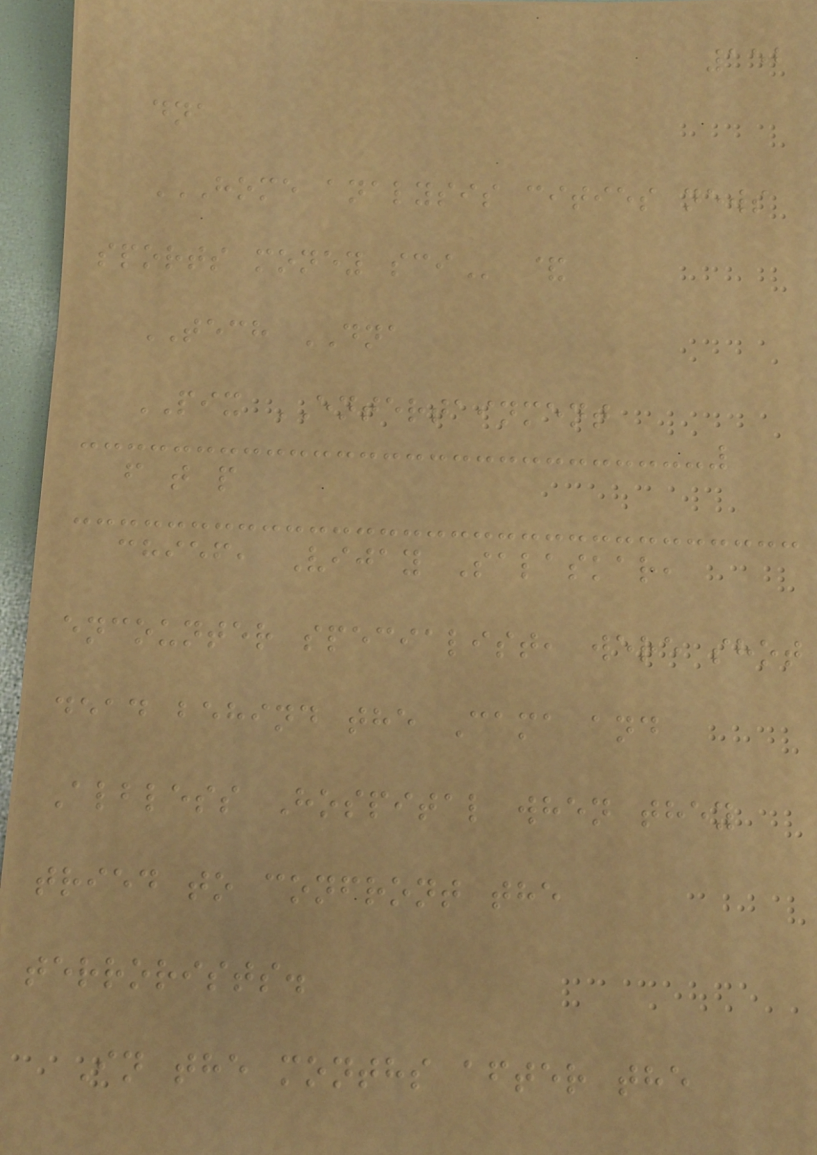152
dna
HOME ANALYSIS CITIES NEWS
SPORTS MONEY SCI &
TECH DNA
PIX ENTERTAINMENT
f t p
chief, Vijay Salaskar,
encounter specialist, were shot
dead behind the Cama and
Albless Hospital when they
tried to confront the
terrorists.
In the months after the
